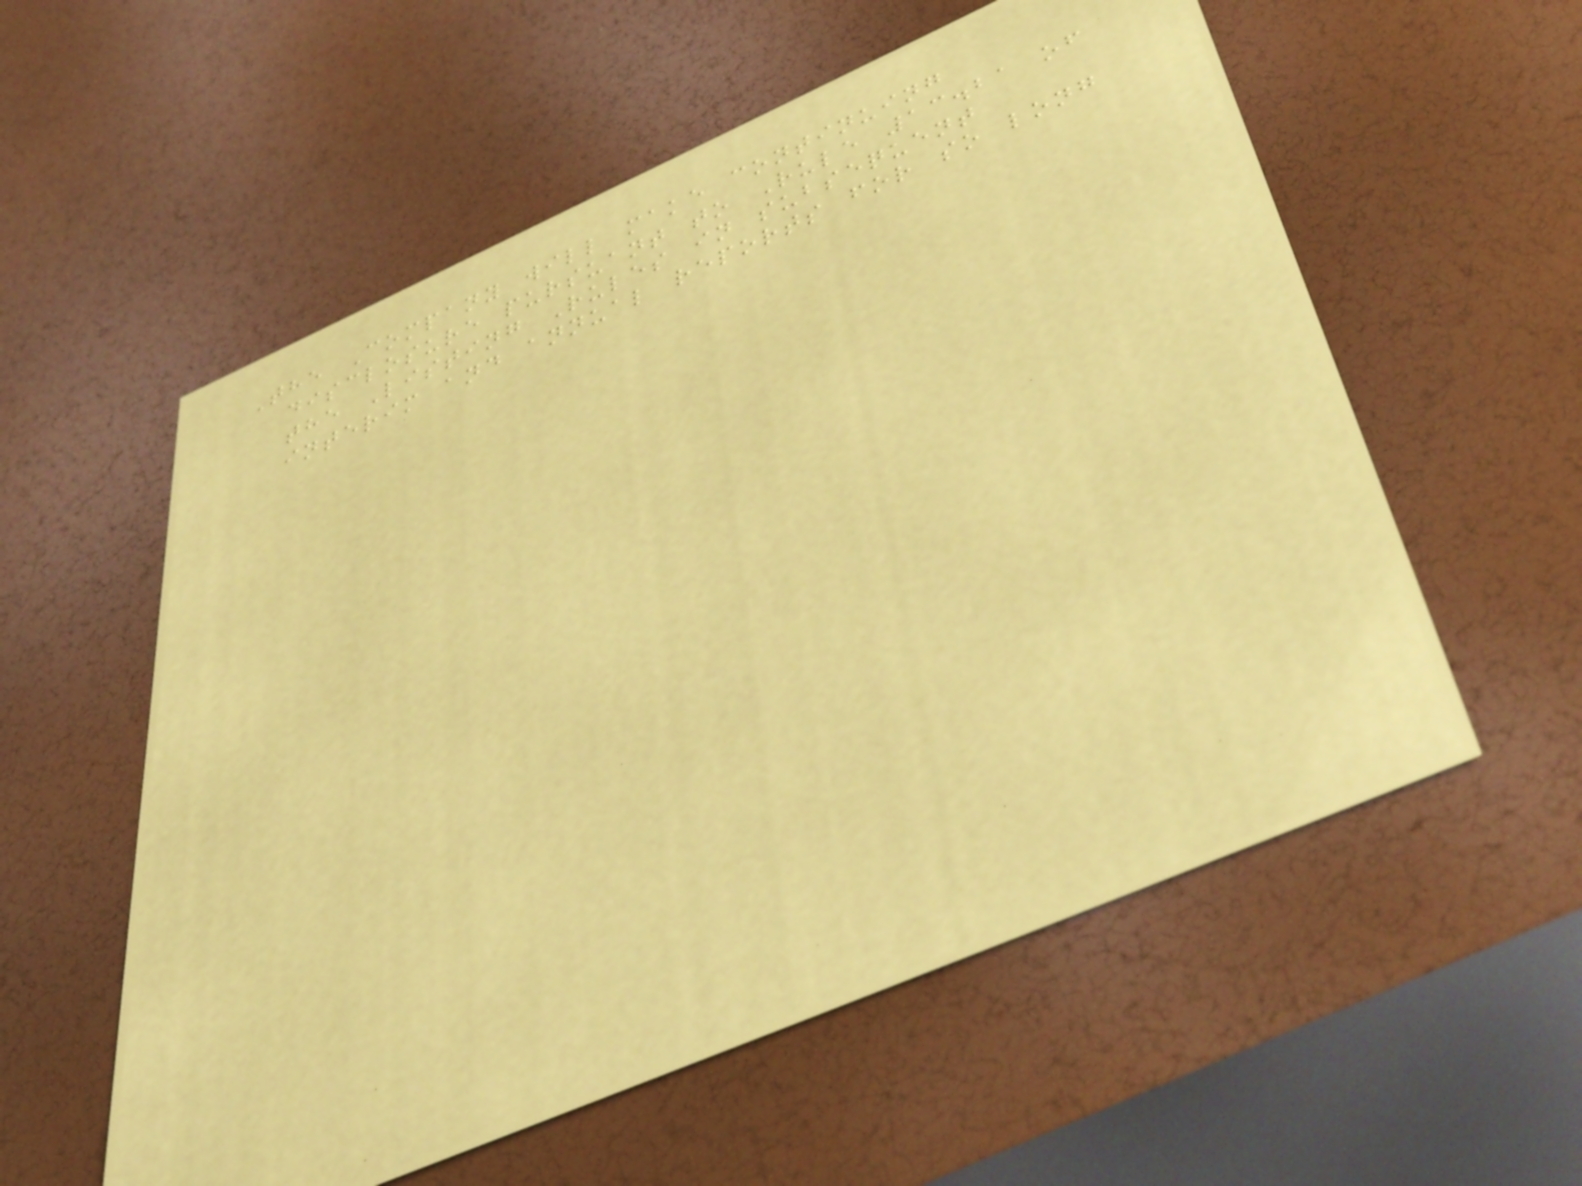The Company will make continuing
disclosure pursuant to Rule 13.21 of
the Listing Rules in subsequent
interim and annual reports for so long
